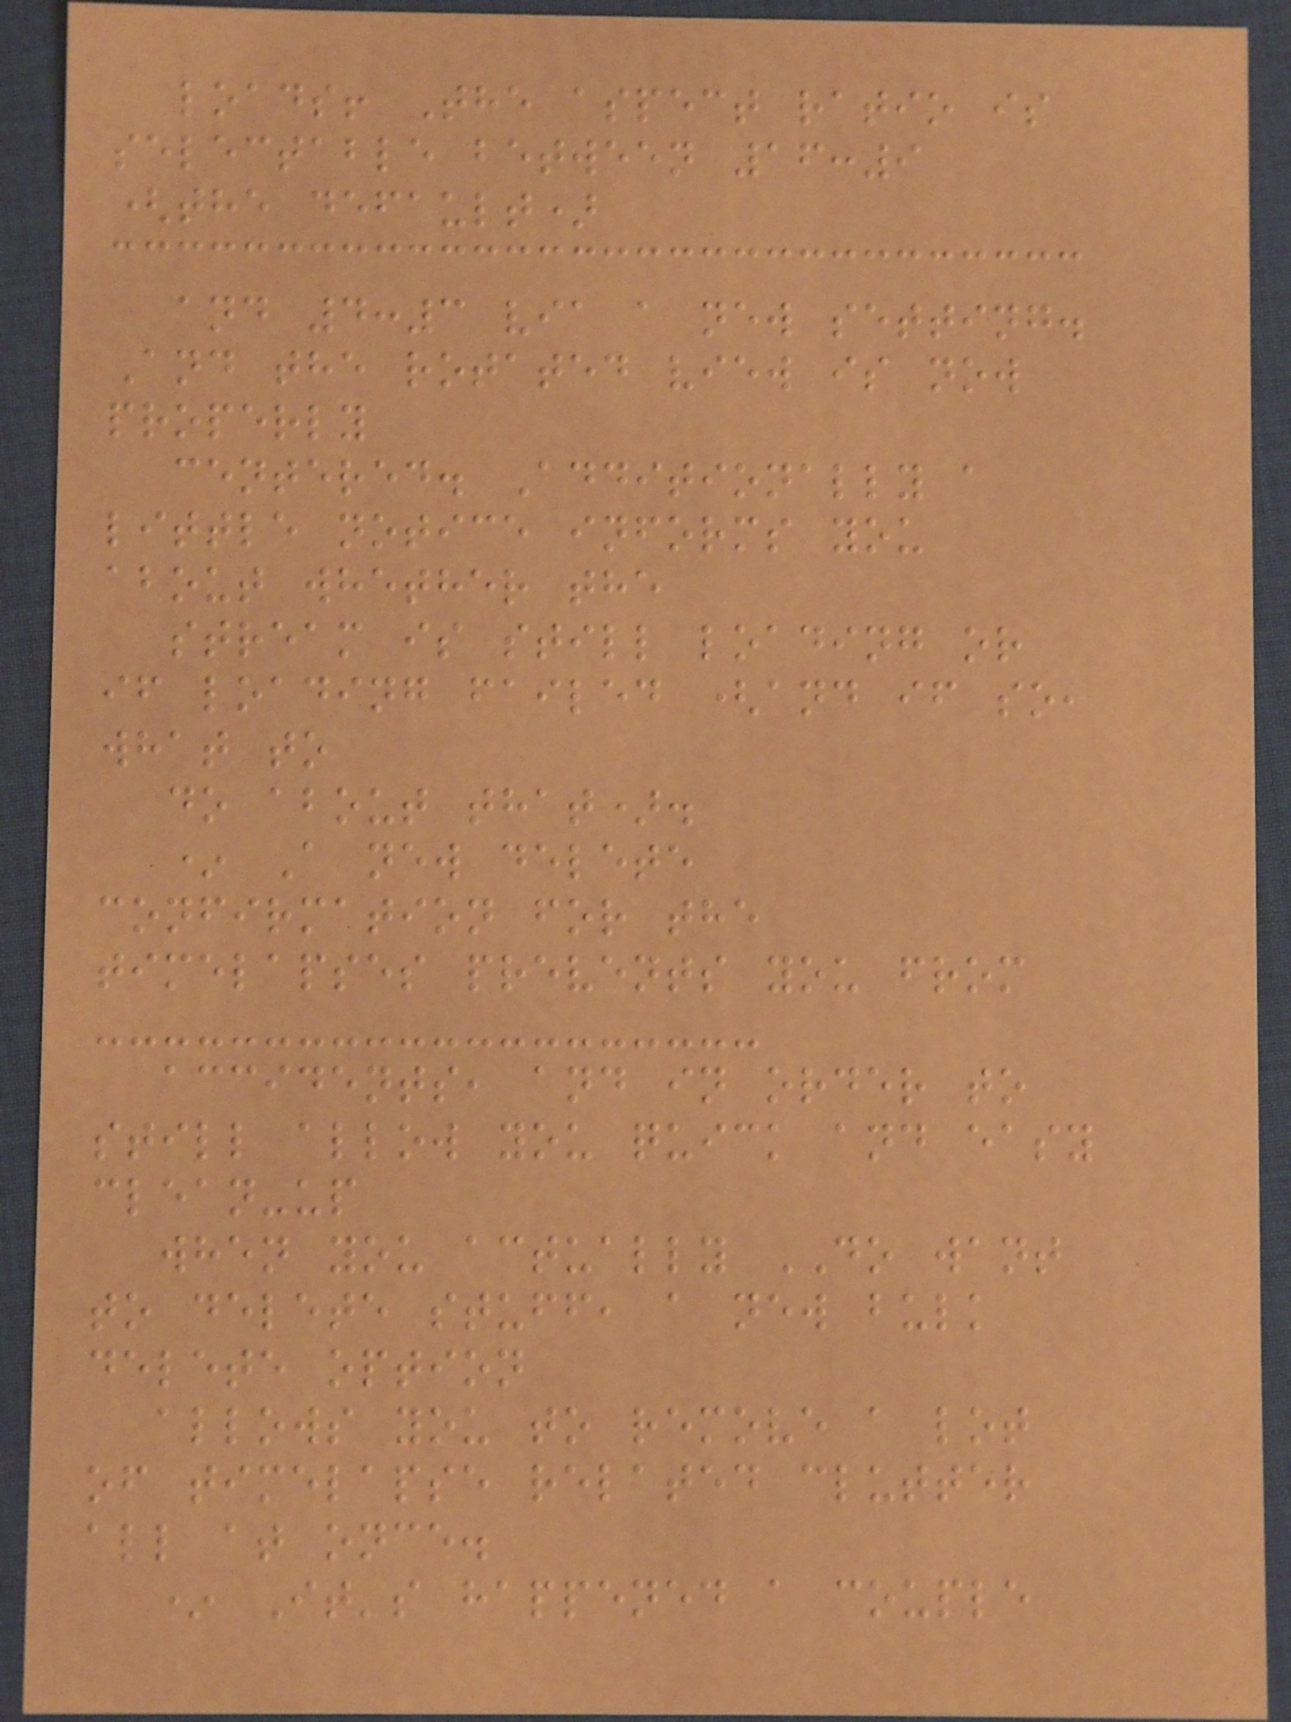loads! The aspect ratio is
selectable between 16:9
(the default)
and 4:3 via a new setting.
And the rotated view is now
properly
centered. Additionally a
little notice informs you
about whether the
stream is still loading or
if loading failed (and if so,
what to
do about that).
* A new delete
confirmation for the
timelapses prevents you from
accidents, and in order to
still allow you quick and easy
clean-up
when you actually DO want
to delete stuff, a new bulk
delete option
allows you to remove a lot
of timelapse related clutter
all at once.
* It's happened a couple
